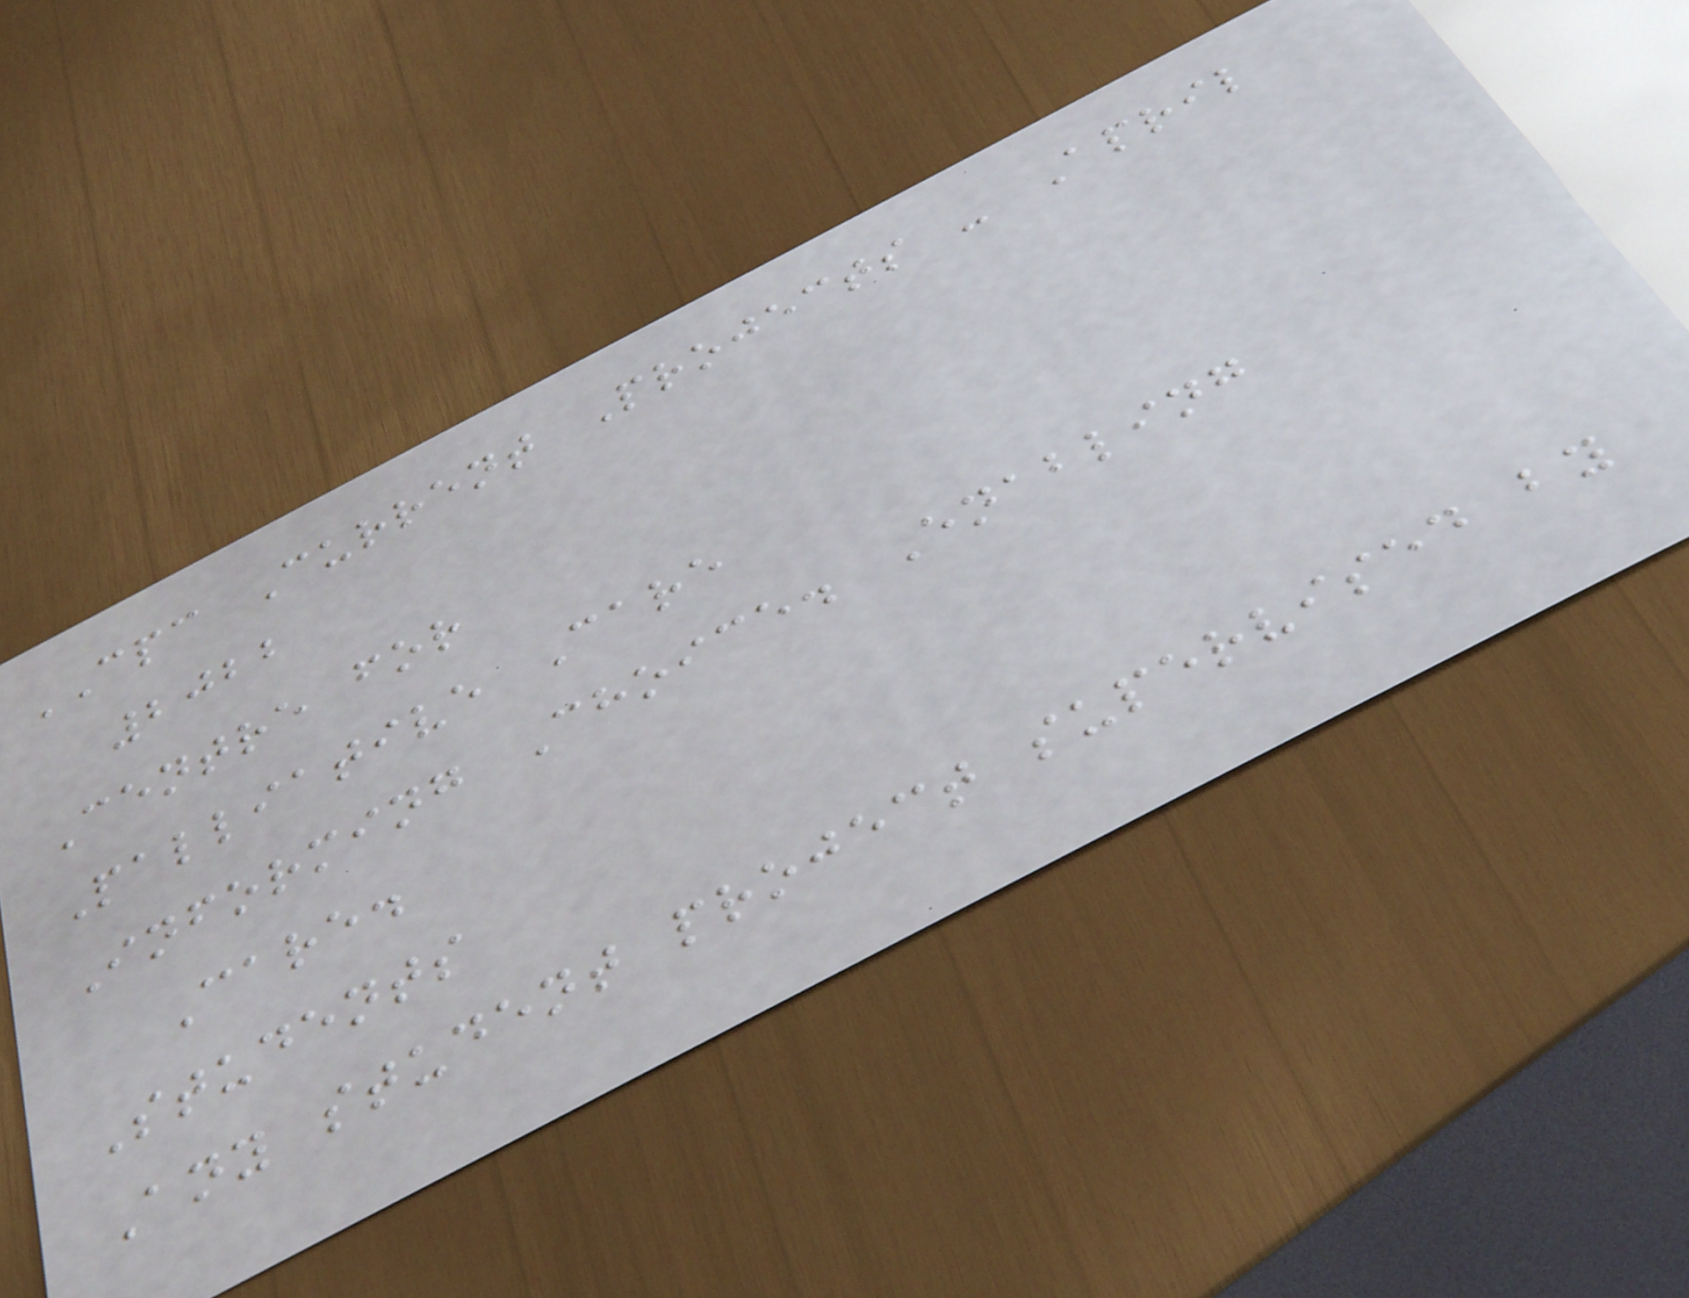CPC Current Projects - April
2022
Centre for
Palliative Care
Informing Choice. Enabling
Care.
Students
Any student project supervised by
